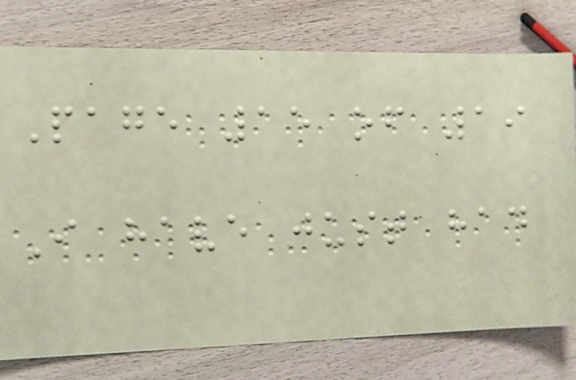Page 15 of 19
I have just had
